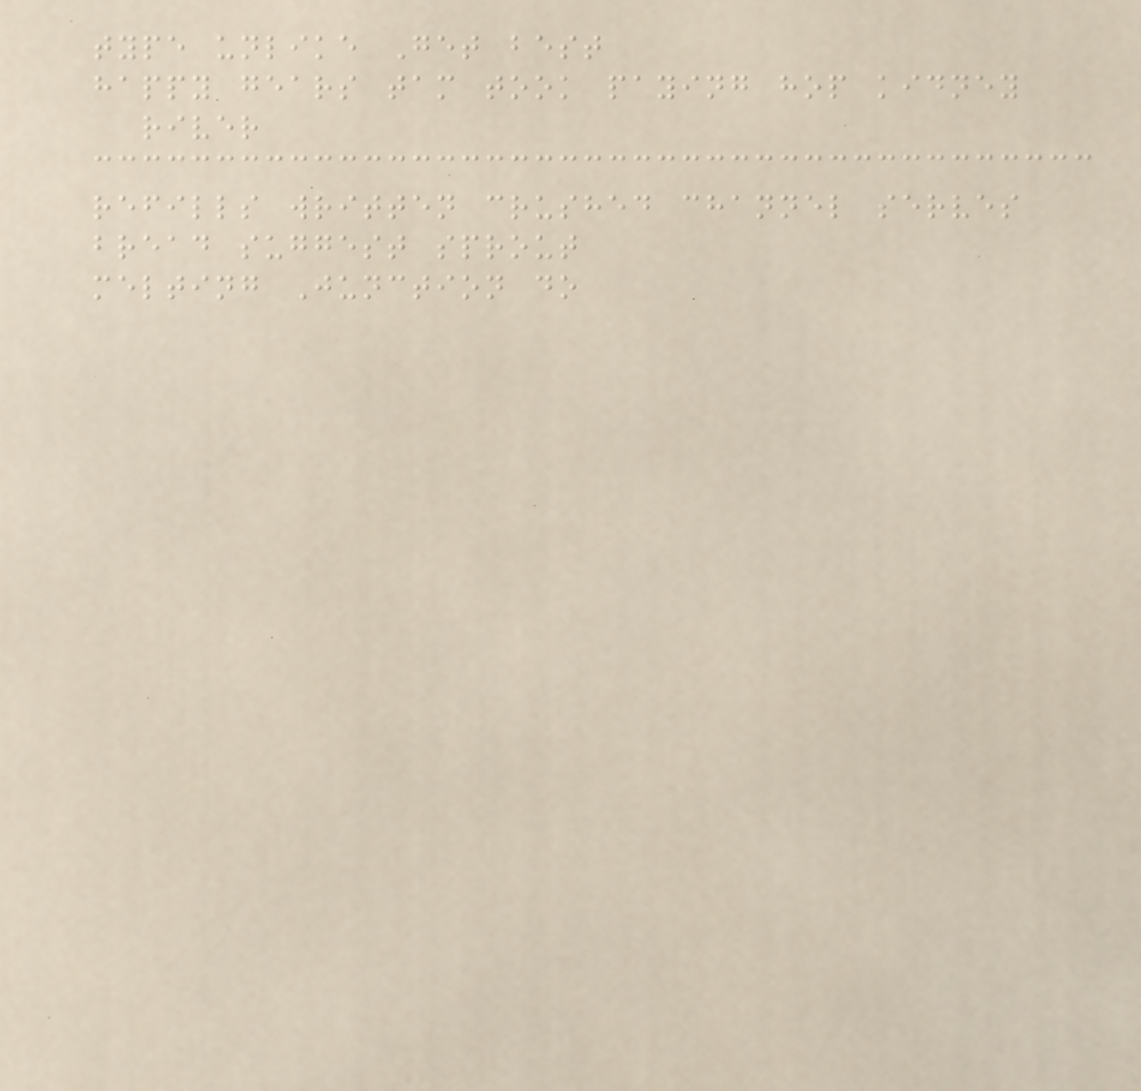type unlike Get best
happy gears tam took paying hop kidney
river
refills written crushed channel serves
bread suggest sprout
melting Junction do
